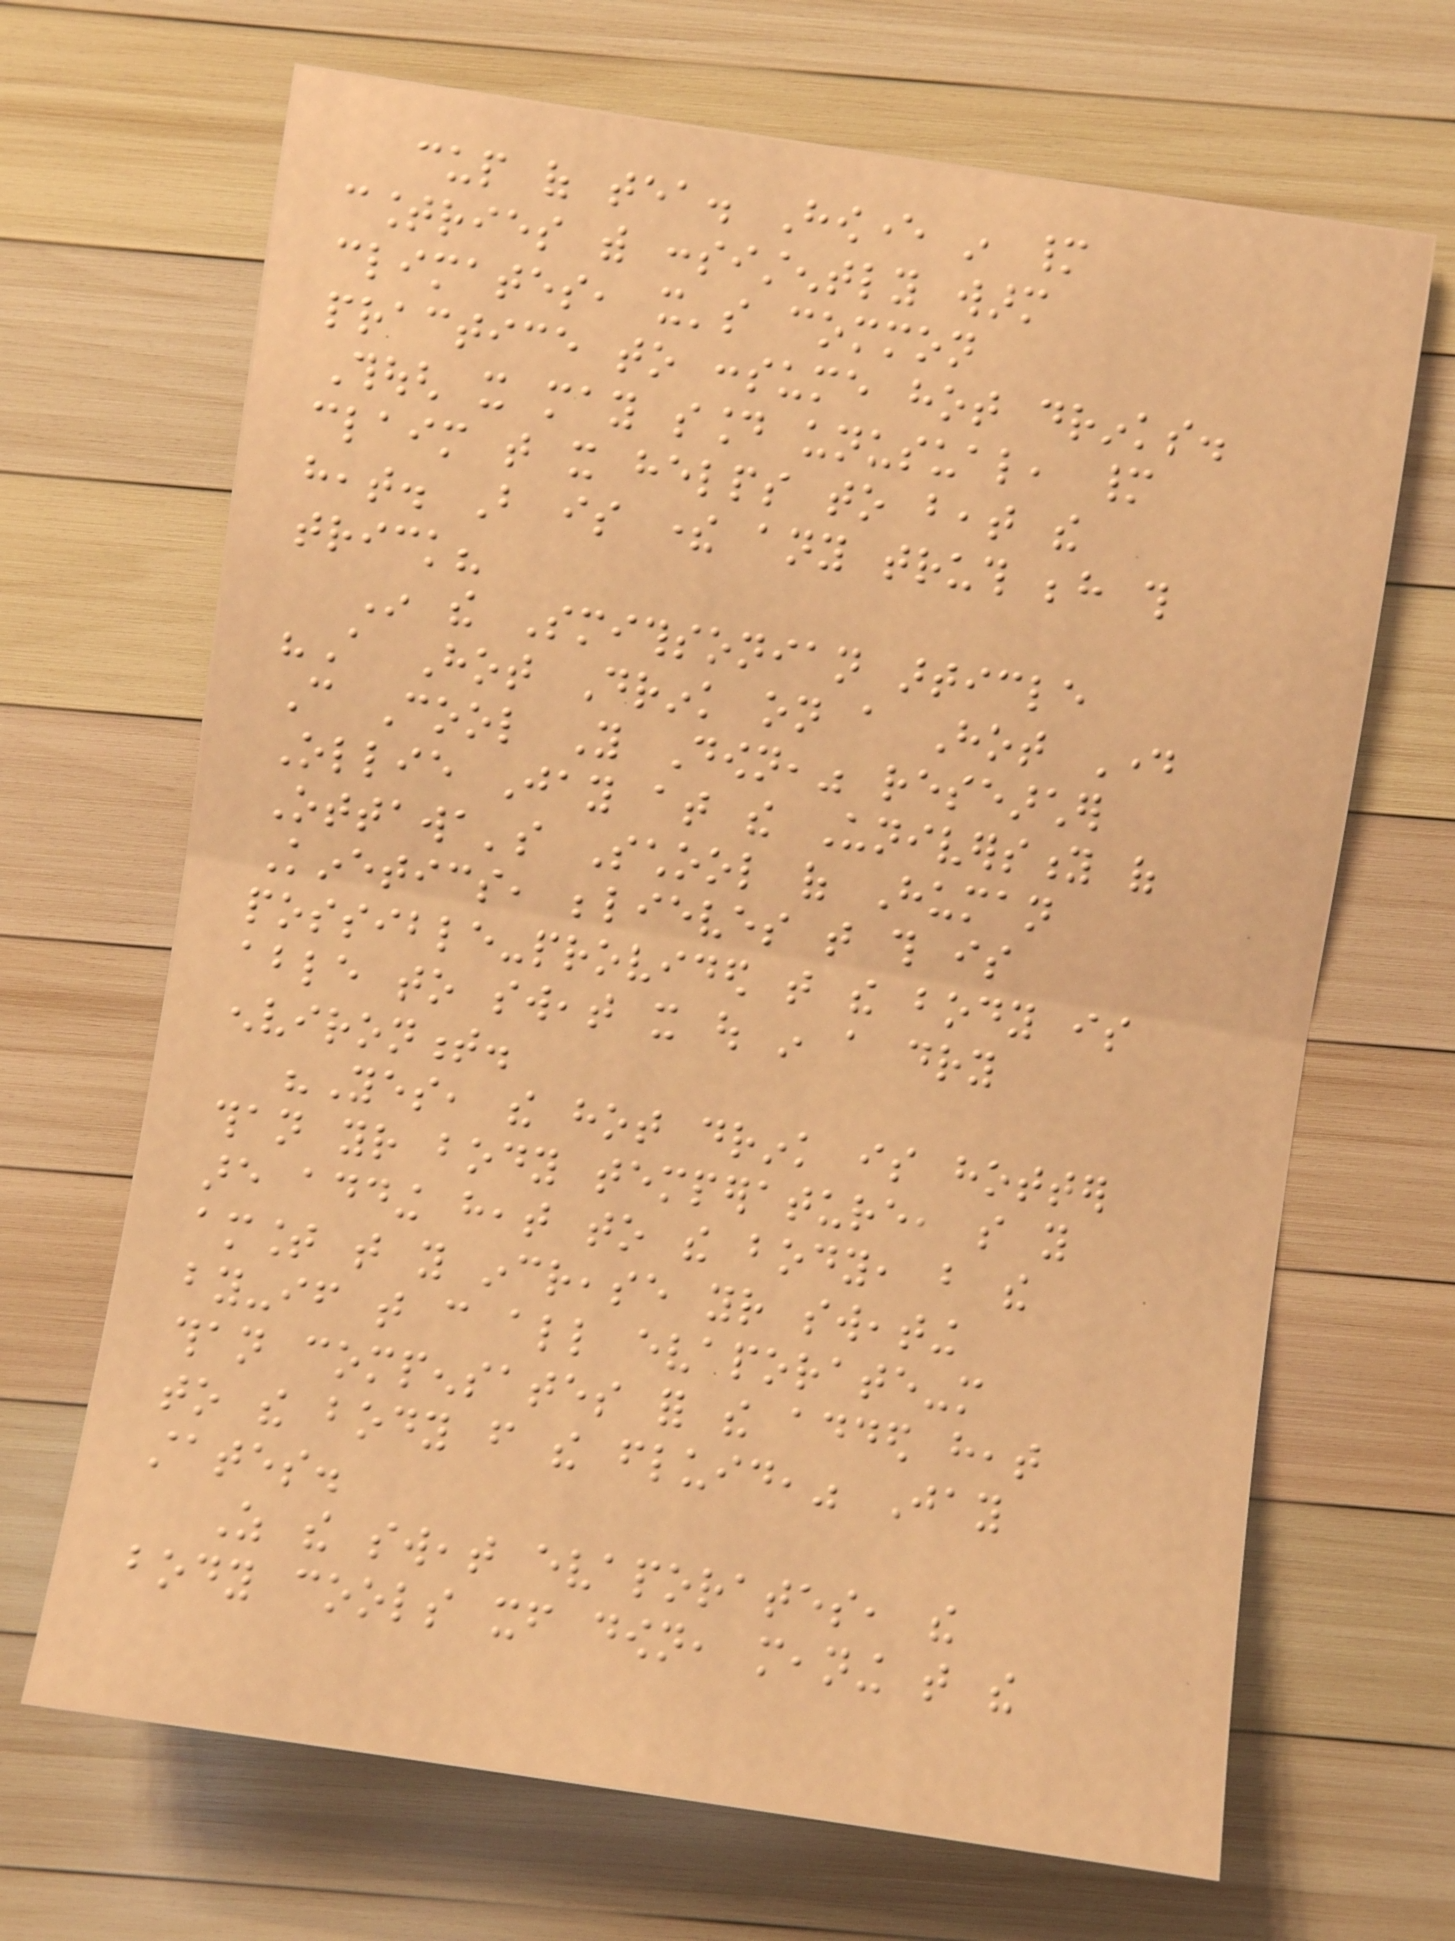cup of tea. However in many
countries with consistently warm
climates, it's common
practice to consume hot drinks.
Though it may sound unusual, many
claim that it helps to beat the
heat. But is there any truth behind this
trick?
In the Smithsonian article
"A Hot Drink on a Hot Day
Can Cool You Down," researcher
Ollie Jay at the University of
Ottawa's School of Human
Kinetics, believes that this is
possible-provided that the body is
able to sweat it out in a dry
environment.
"Yes, the hot drink is hotter
than your body temperature, so you
are adding heat to the body, but the
amount that you increase your sweating
by-if that can all evaporate-more
than compensates for the added heat
to the body from the fluid," Jay
states.
As the sweat evaporates, the
body cools itself down, meaning that the
